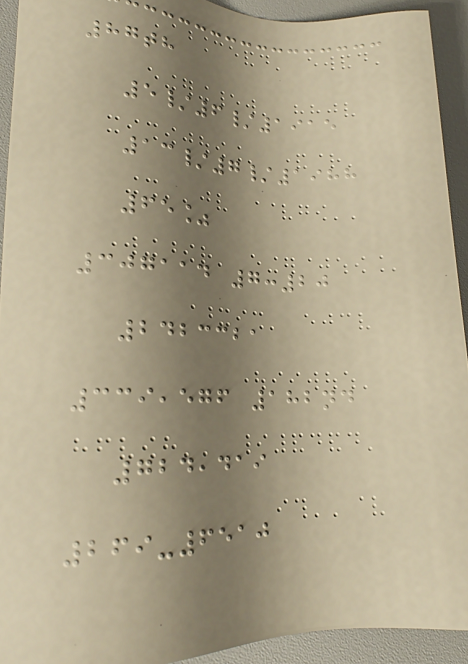87th
5/6/1915
13/7/1988
65%
307114 7:20
2423321
339,576 182nd
724,419
269-6510
